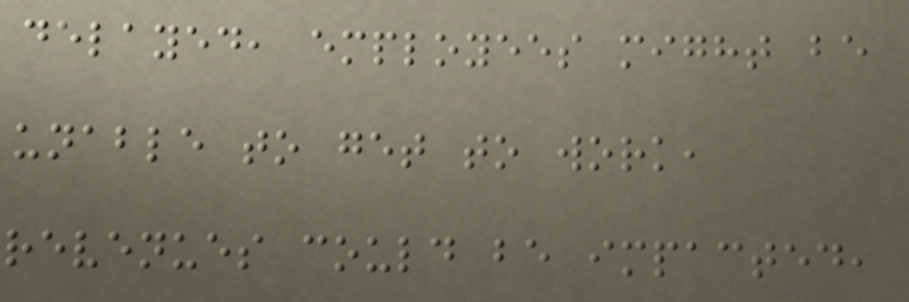delayed, employees might be
unable to get to work,
revenues could be impacted,
